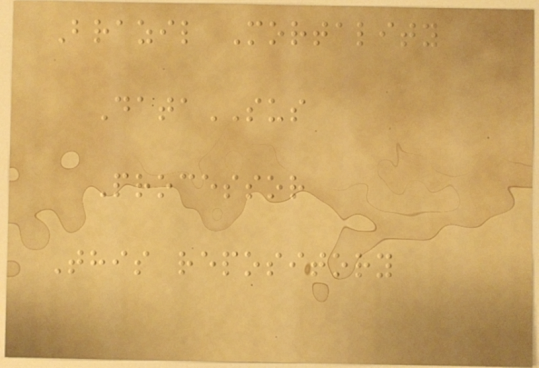Brazil Mortality
DataSUS
Processor
This repository
